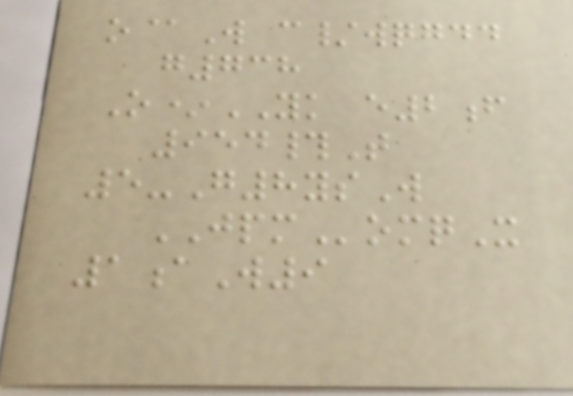o@W c/wqgdd
g738
O*YK e2f
954#T
5-G8ysW
JPMomqX
1aW9
